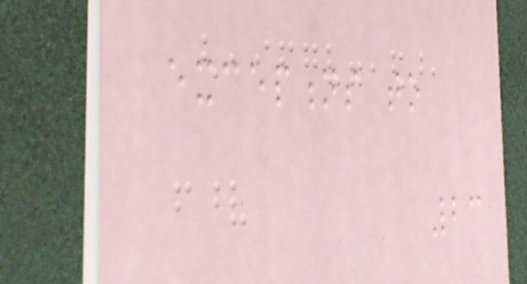exceptions to
23
